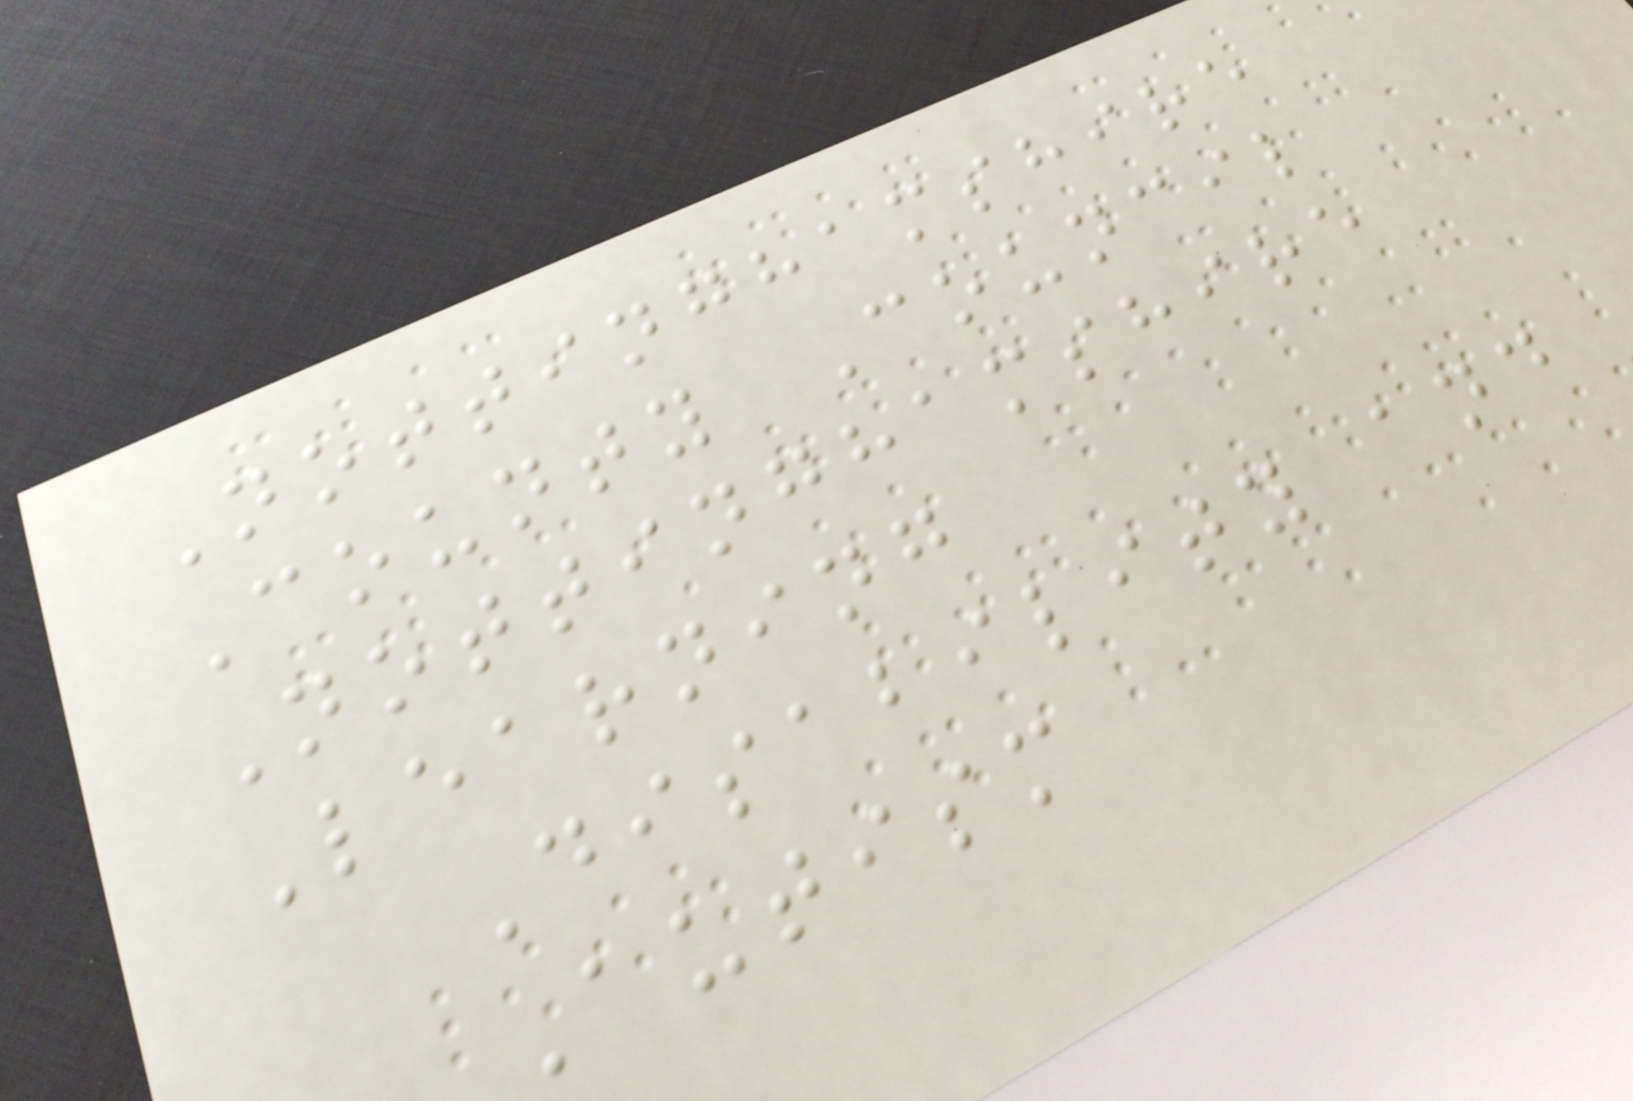Nottinghamshire
County Council
Nottinghamshire
Learning
Disability and
Autism
